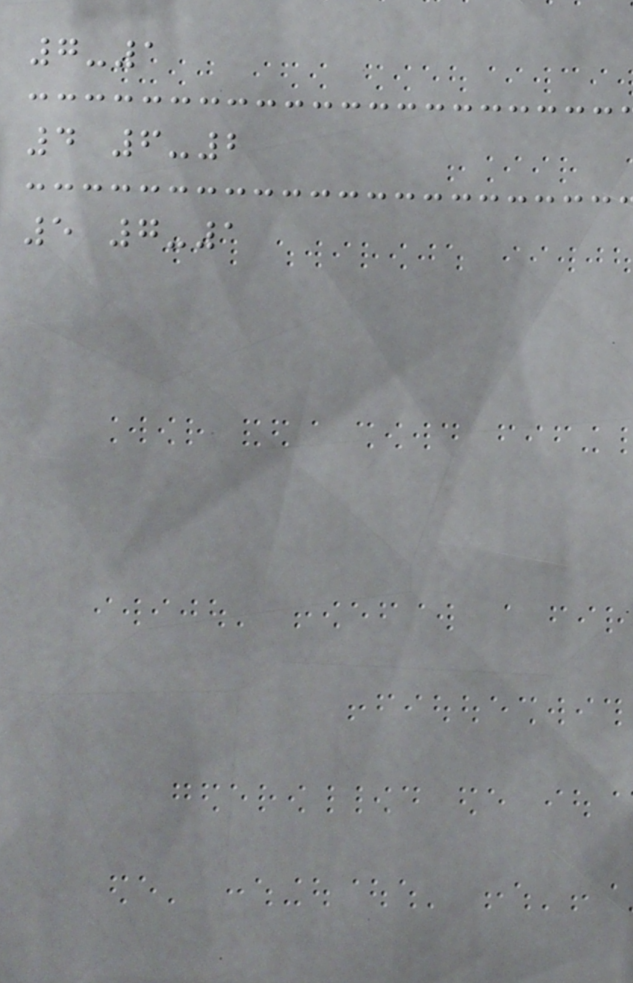7-1
4 6-2
5 7-1
